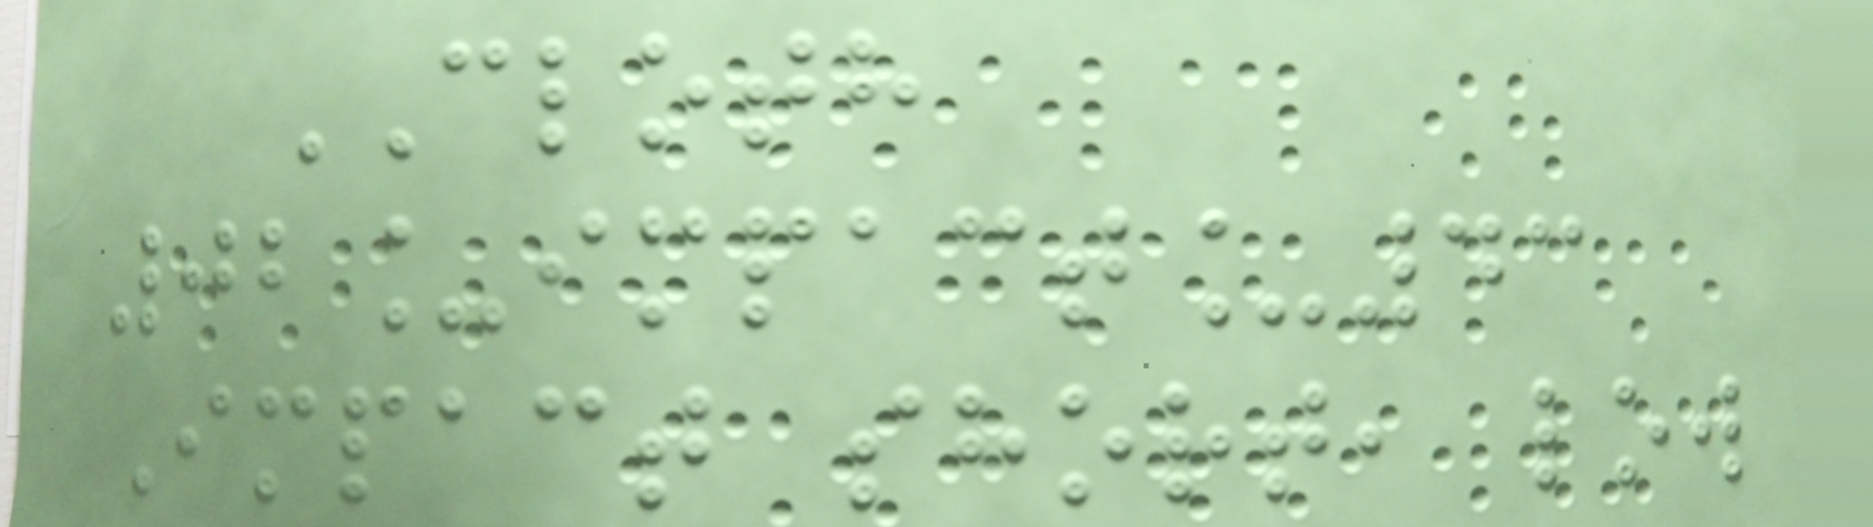CLOTH
02_impact_43
Impact short, low
